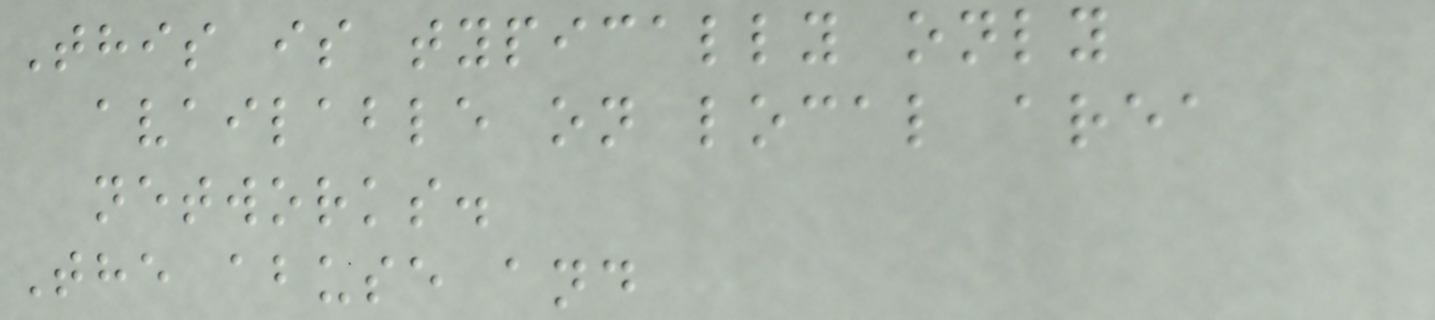This is typically only
available on local area
networks.
The abuse and
